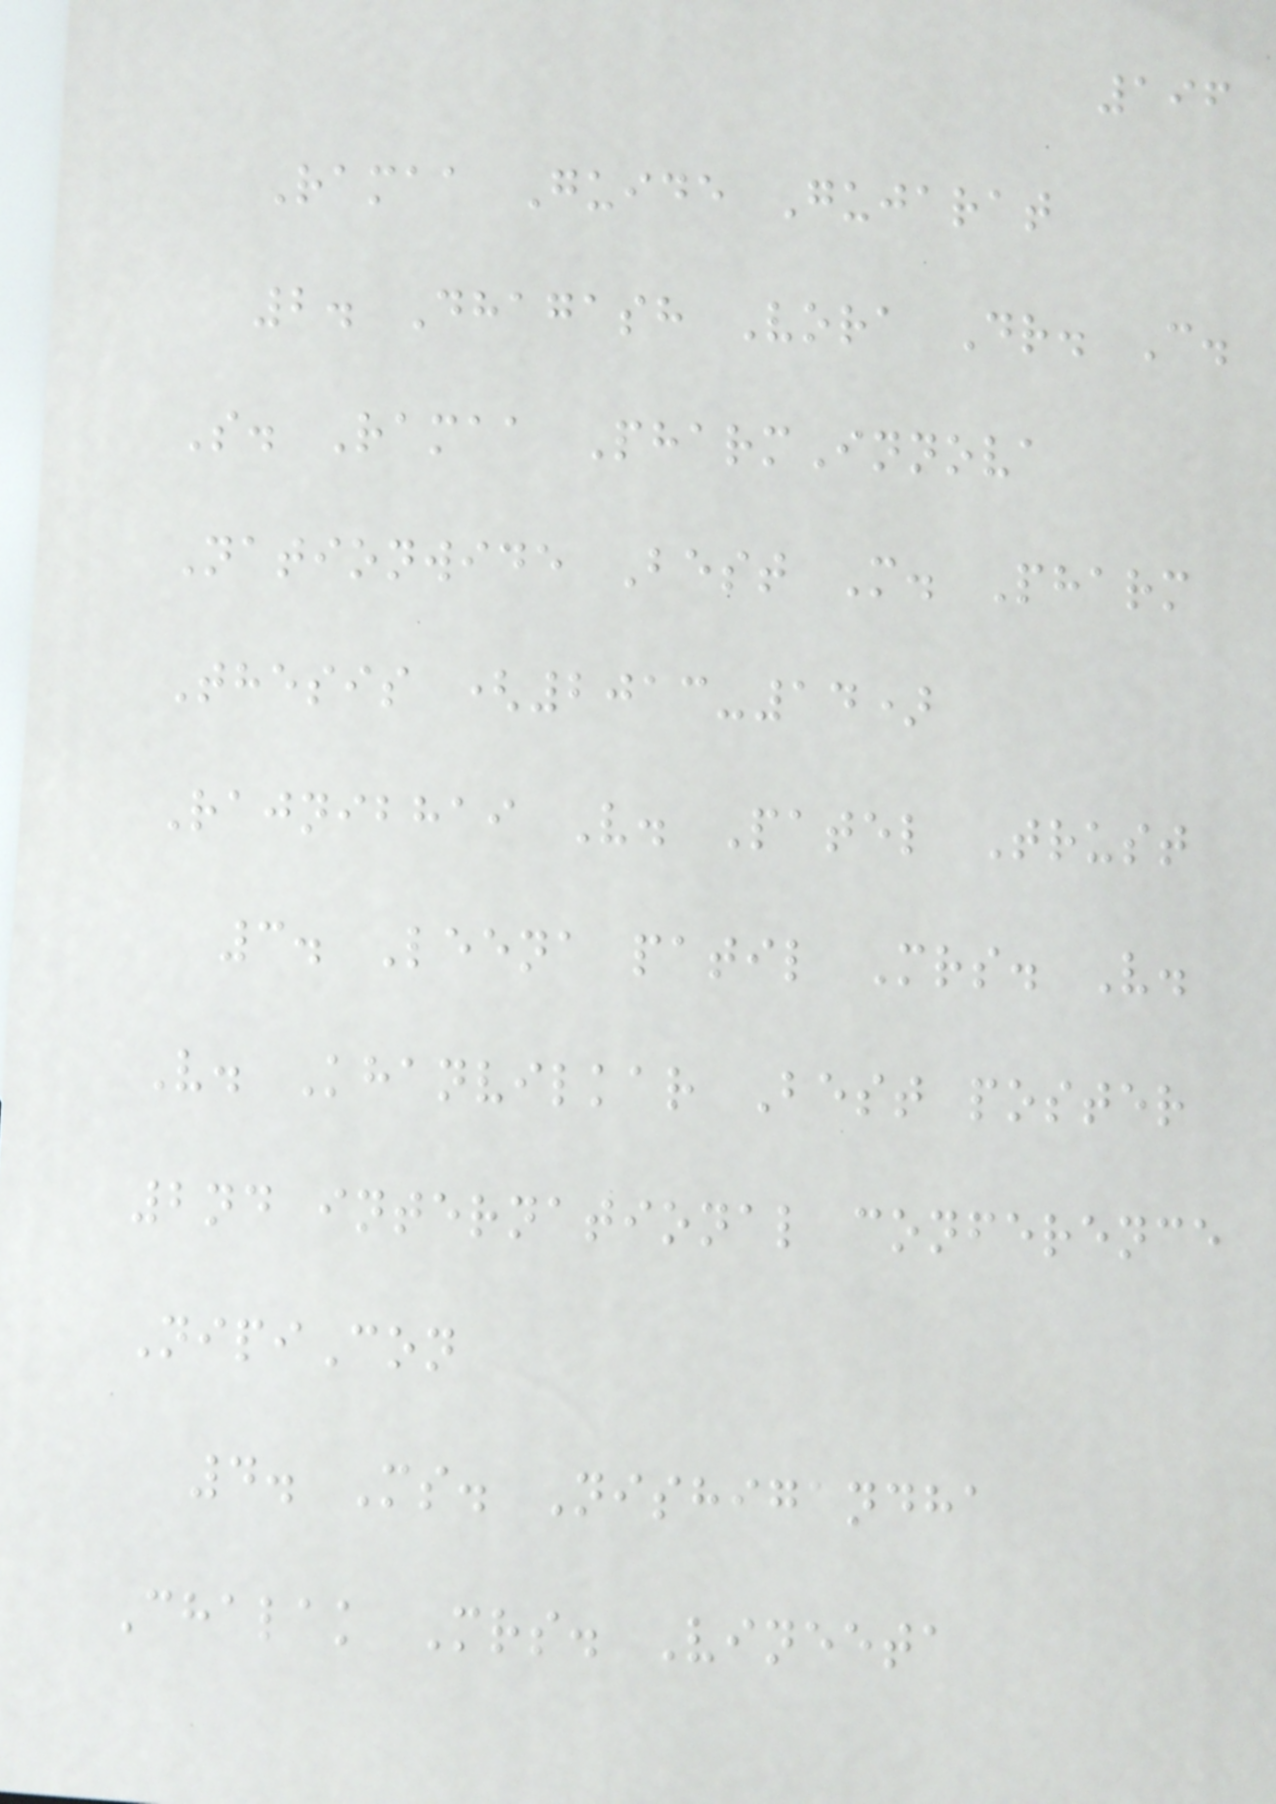196
Ramaa Guide Gujarat
2. Dhagash Vora Dr. C.
S. Ramaa PharmInnova
Nationwide Best M. Pharm
Thesis (2013-14)
Rajnibhai V. Patel Trust
3. Leena patil Mrs. V.
V. Khanvilkar Best poster
2nd international conference
NipiCon
4. Ms. Nishigandha
Chalak Mrs. Vineeta
